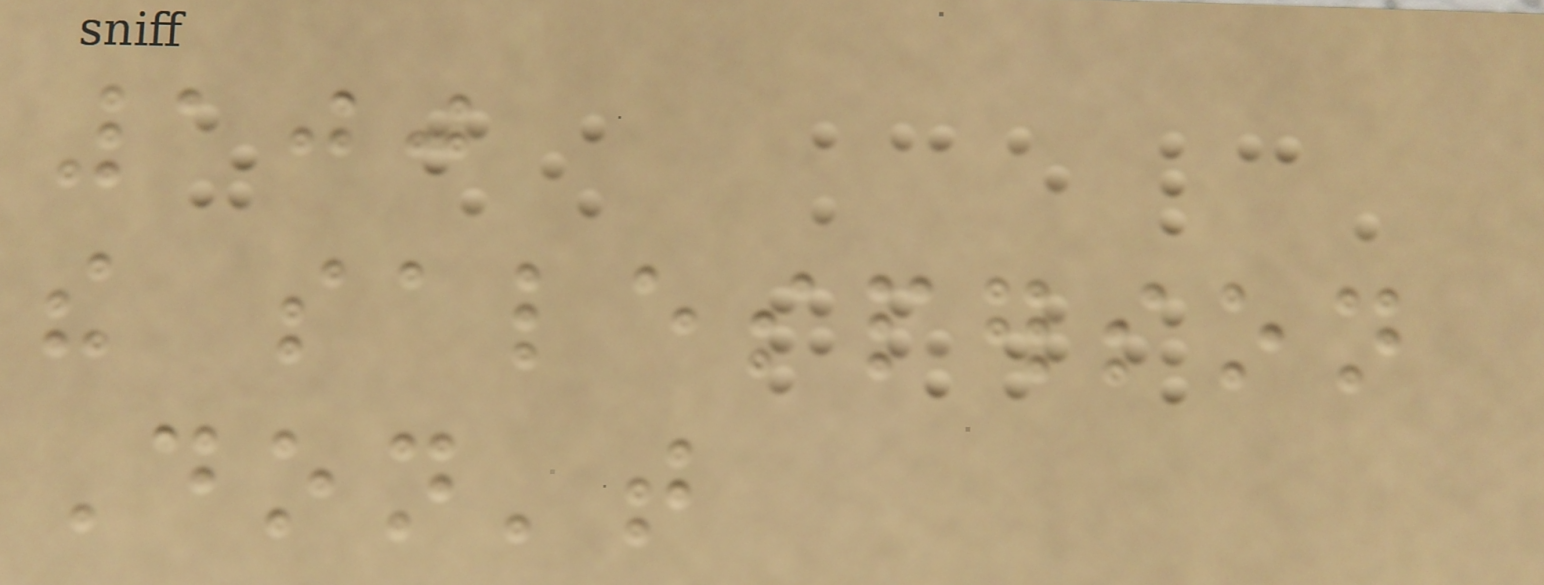100
the salesperson
Don't
